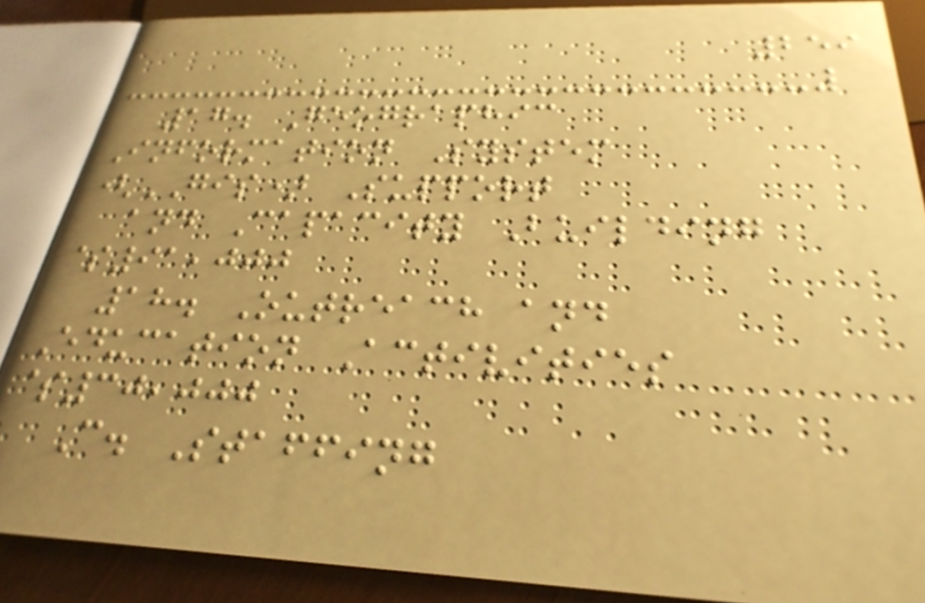259
17. Geographic
Information System
(GIS) Support
and Capacity Building
$91,000
18. Outreach and
Education Activities
$30,000
C. Staffing
